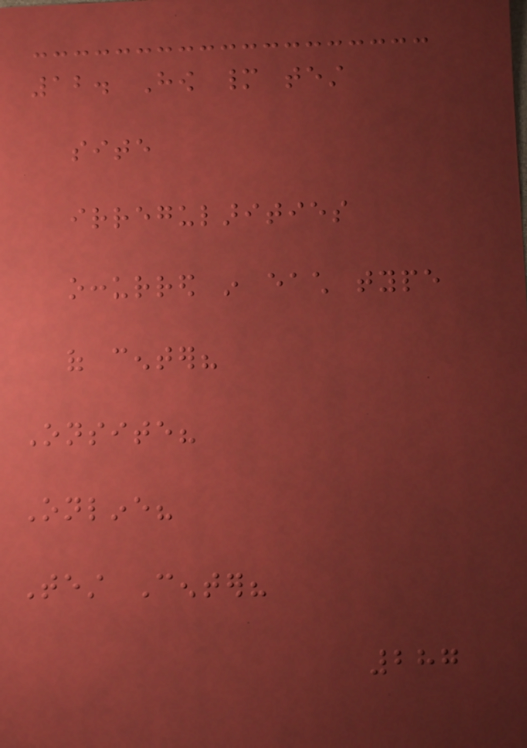12. How many test
site
irregularities
occurred in each type
of center?
Onsite?
Online?
Test Center?
287
